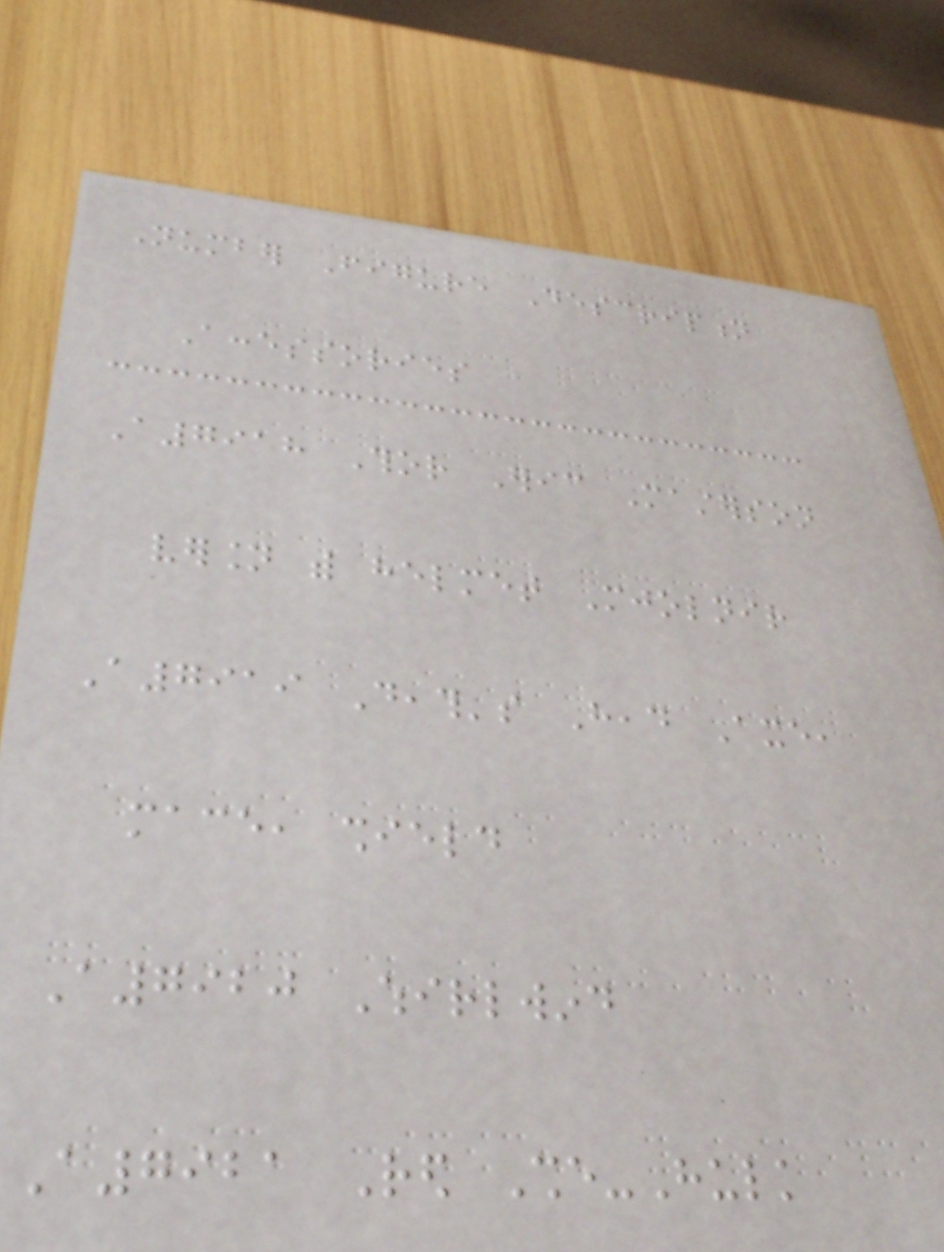Number Figure Description
Accessories
A7918 Thor Eric Masterson
version with helmet Mjolnir
A7919 Death's Head Axe,
mace, shield
A7920 Whirlwind
A7921 Red She-Hulk
